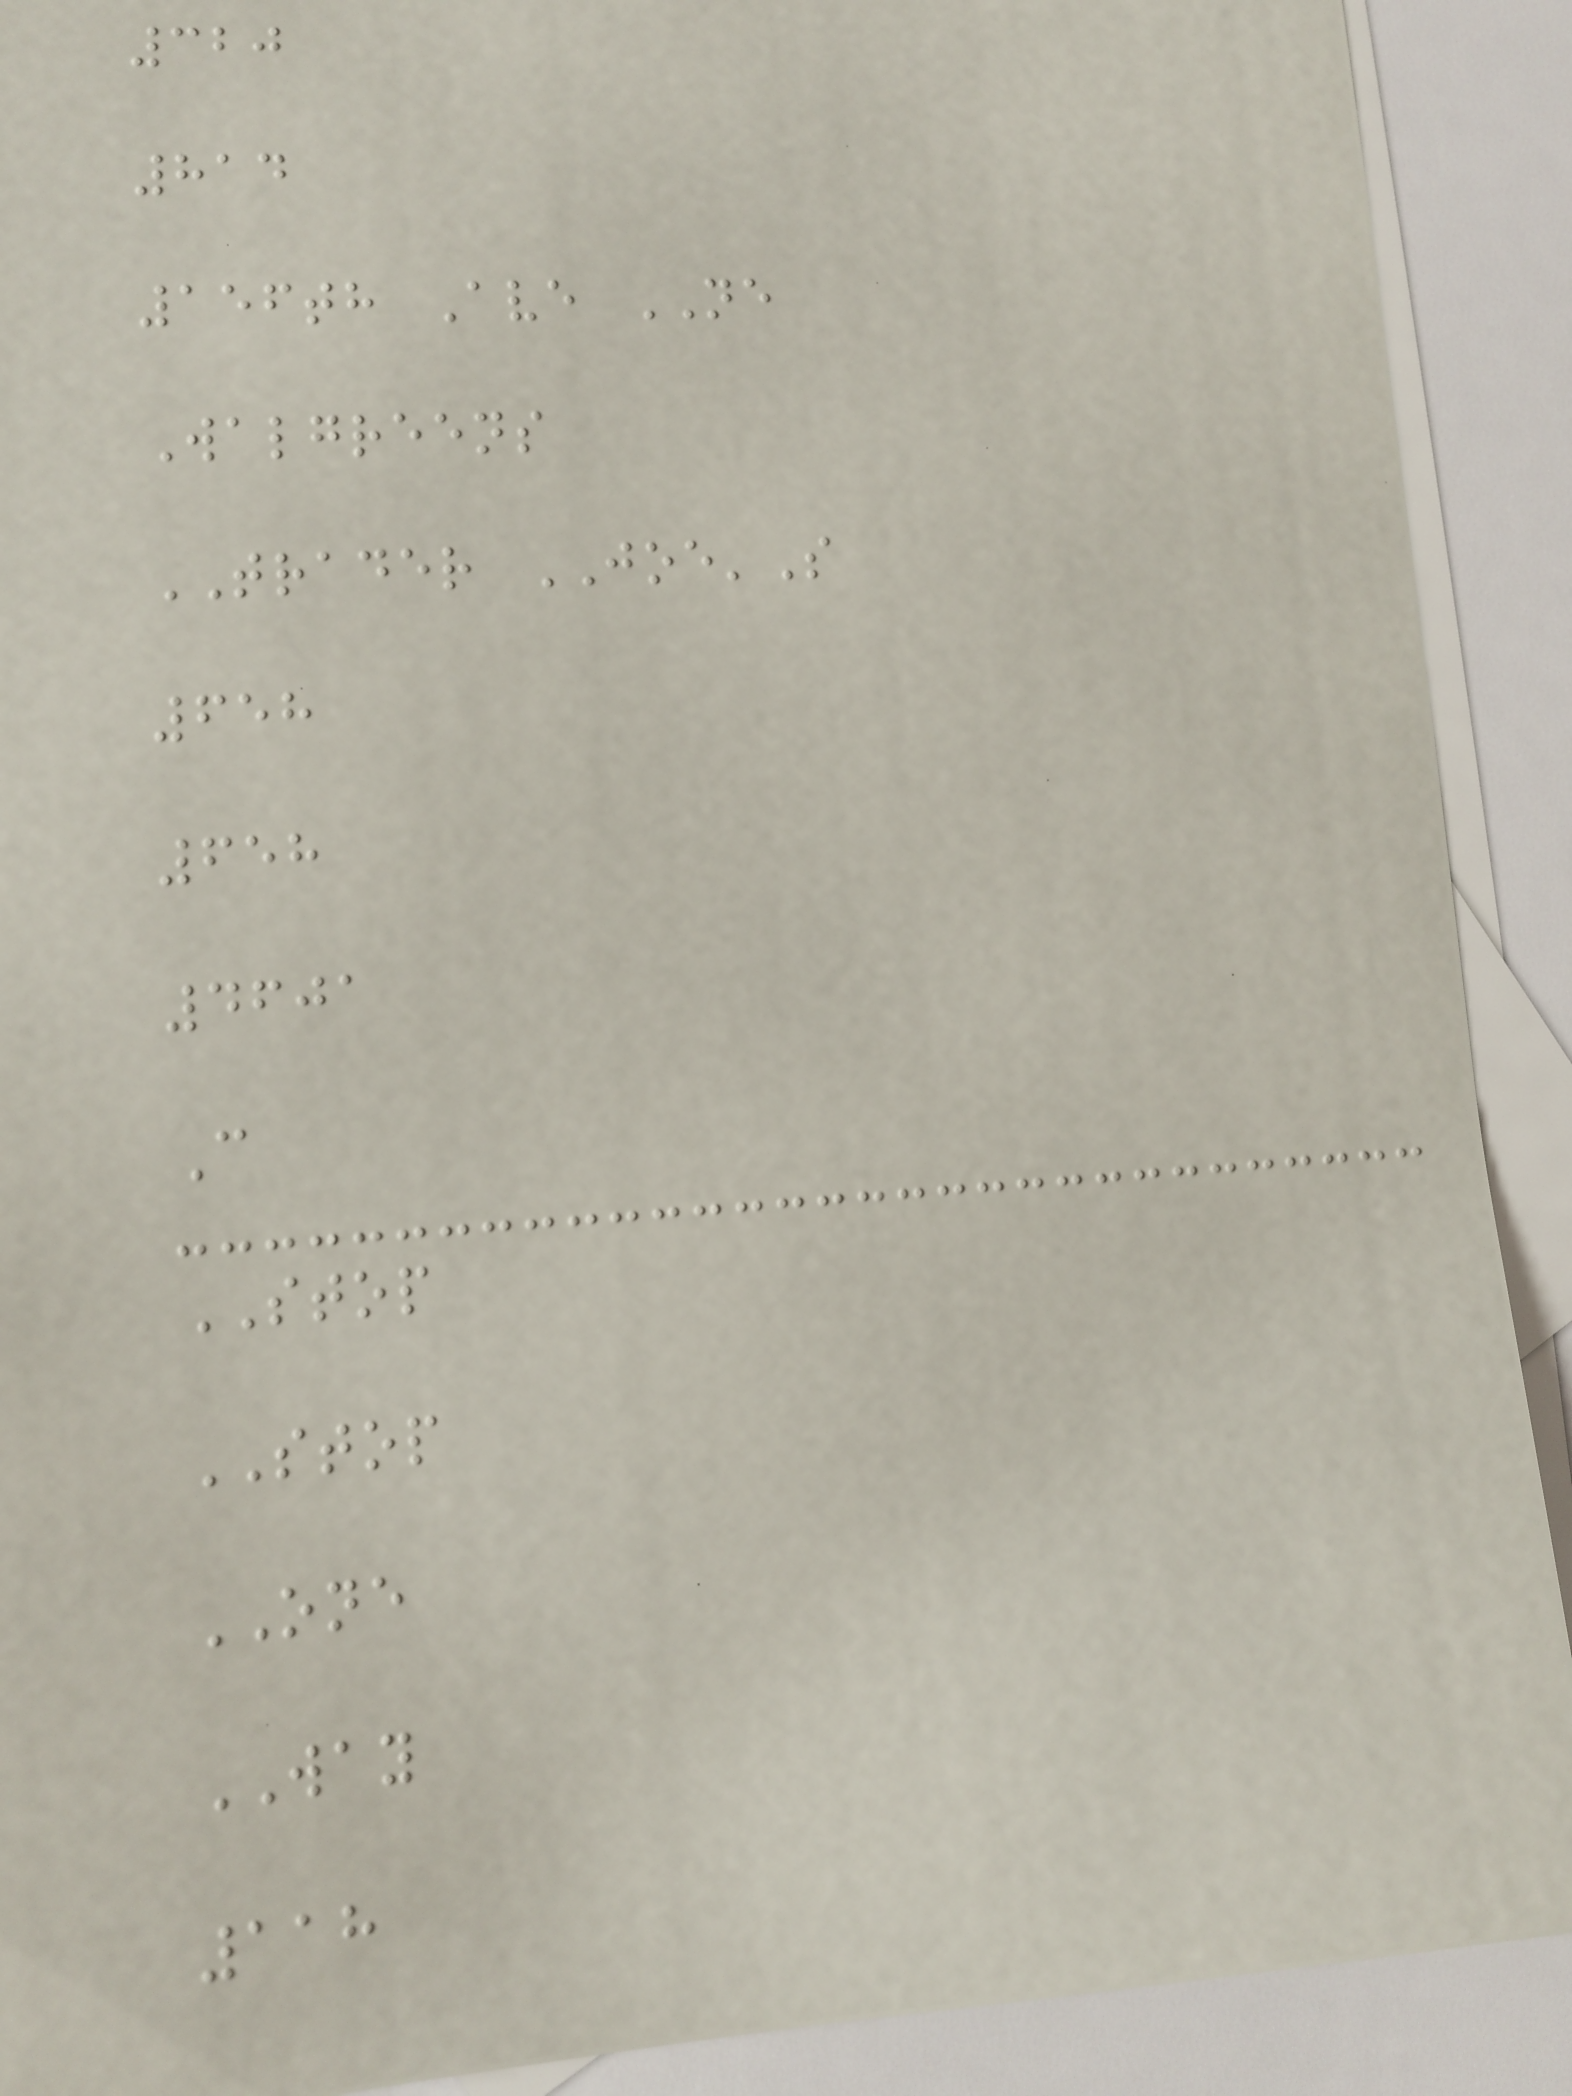320
814
156th Ave NE
Walgreens
TRADER JOE'S
658
658
4601
C
STOP
STOP
ONE
WAY
118
